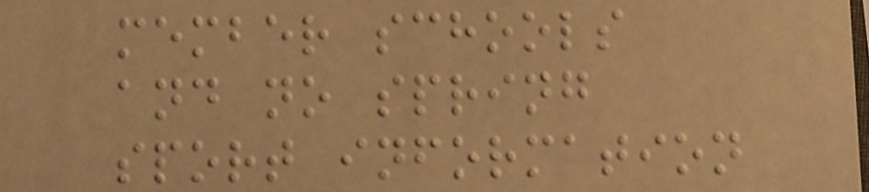member schools
and no spring
sport information
